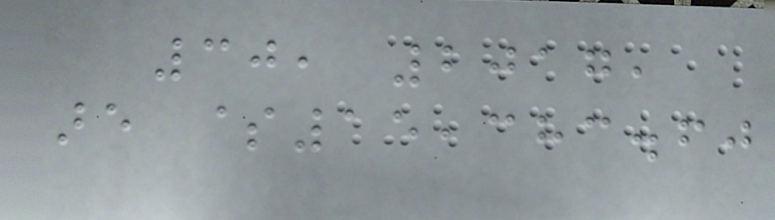30, 2017,
are $15,383.60
